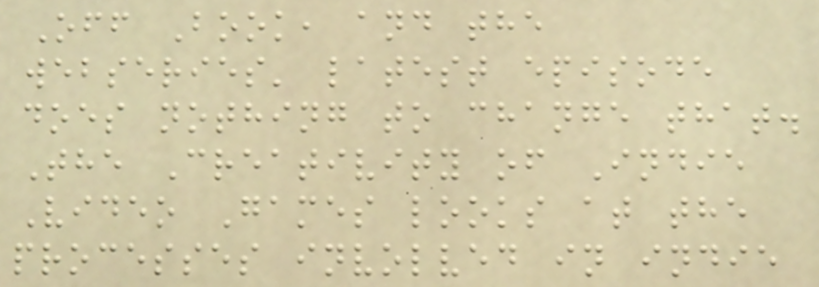Off Book, and the
webseries' latest episode
does nothing to change that.
The Creativity of Indie
Video Games looks at the
processes involved in indie
